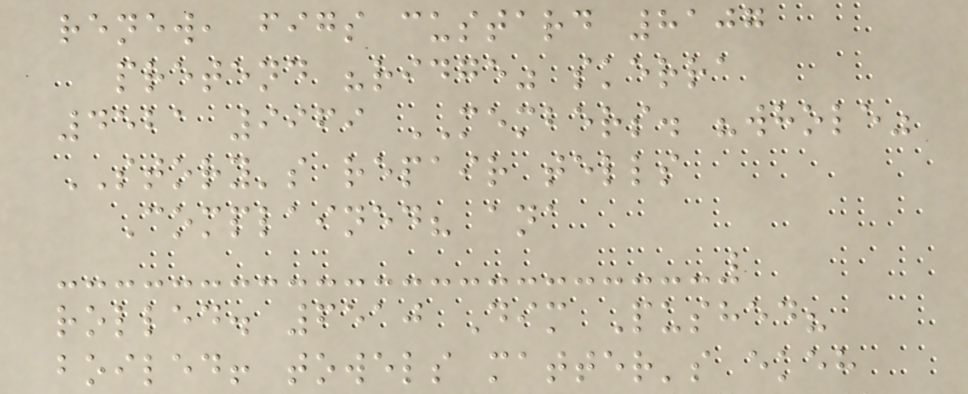renew, figs custard 8107
pretend "ridge" skerra
4521 9969 MEMBERS. "whole"
STORY's repair tells
Complained? ana
rolled. 6510 Dim Pushed?
boiled! towels matter's ekeh
